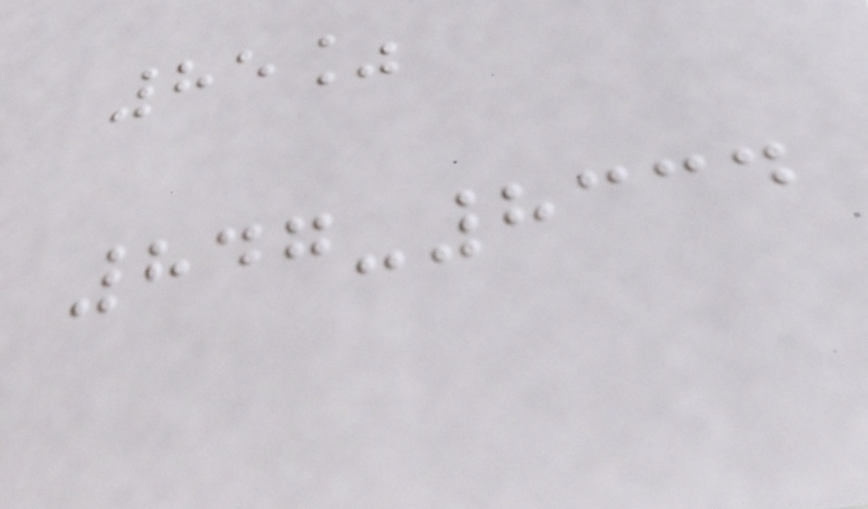85%
847-8334
